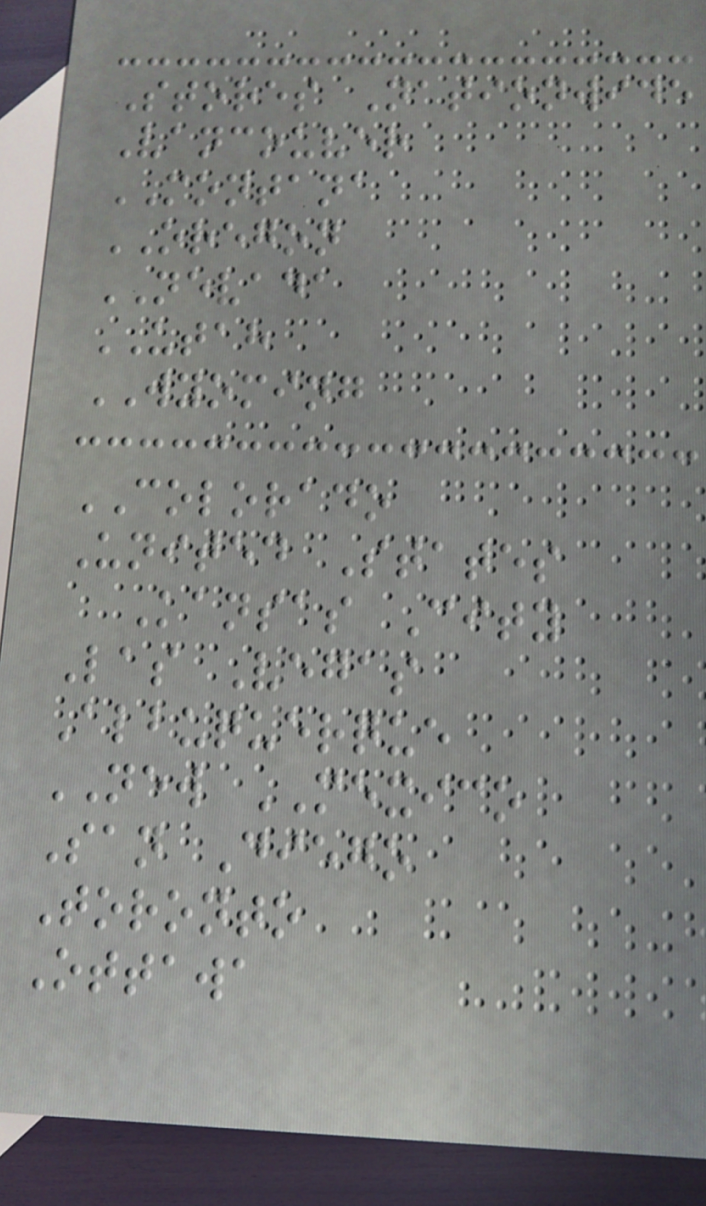Stores Nationwide
Vancouver
MONTANA
OREGON
NEVADA
UTAH
WYOMING
COLORADO
United States
Kansas City
Las Vegas
Albuquerque
NEW MEXICO
San Diego
Toronto
Ottawa
